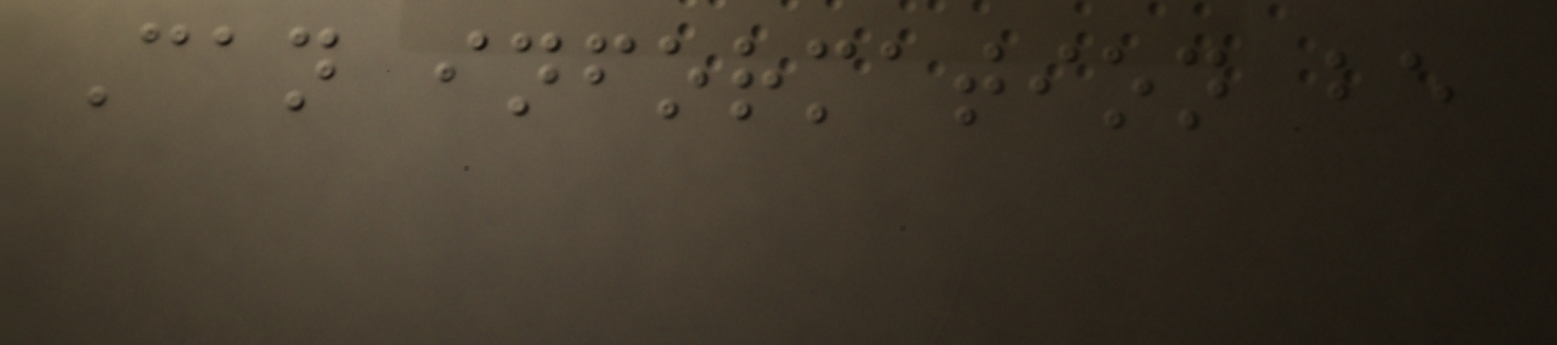Can information be
